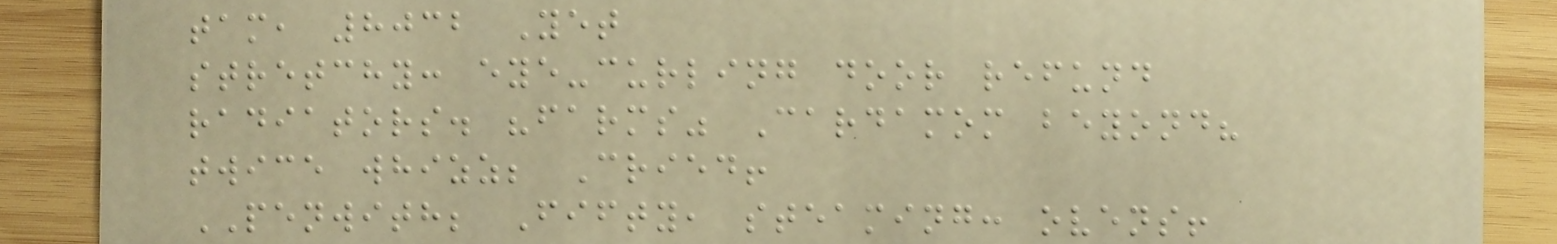tam, 8032 Yet
stretchy: eye-curling door refund
radiators. "farms" Cardamom beyond?
twice whizz; Cried!
PENWITH; Fifty, steaming: ovens!
